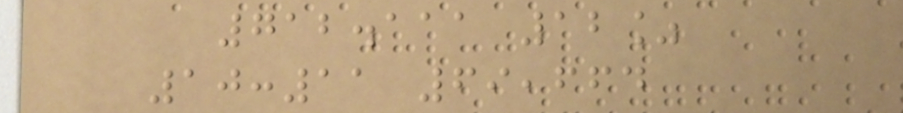712.111 12%
10:11 69,664
